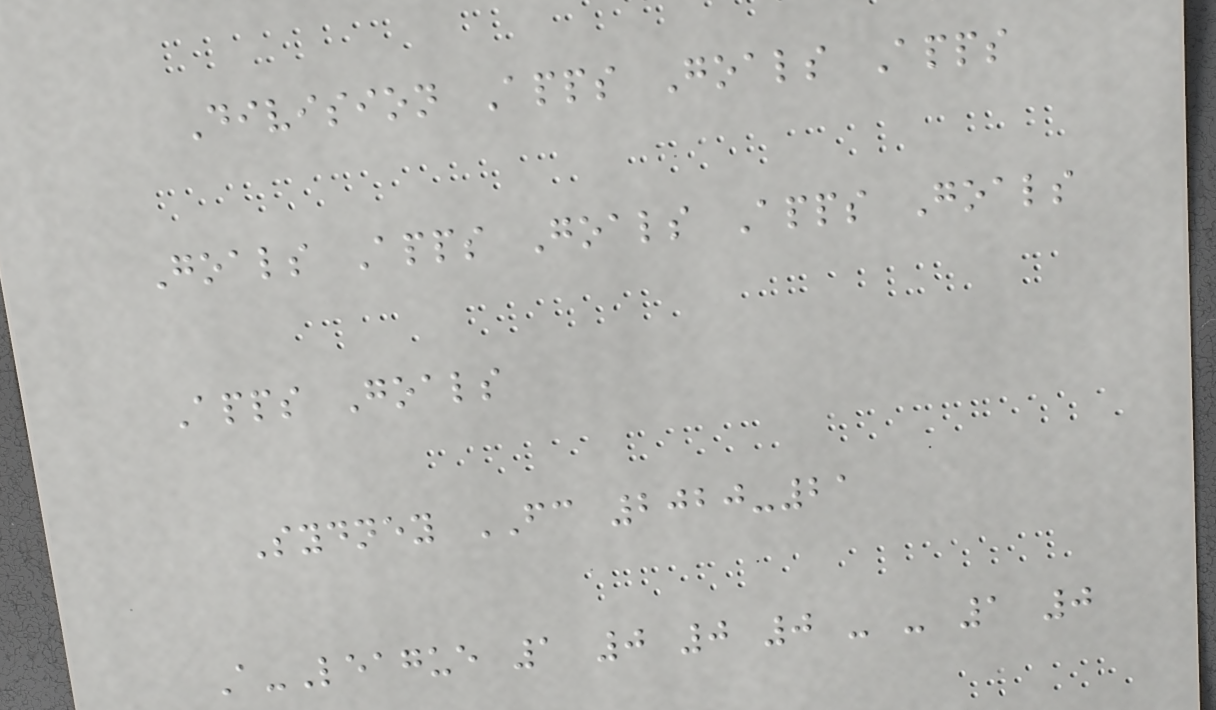Division Apps Goals Apps
Goals Apps Goals Apps Goals
Apps Goals
Sydney FC 2020-21
A-League 1 0 0 0 - - 1 0
